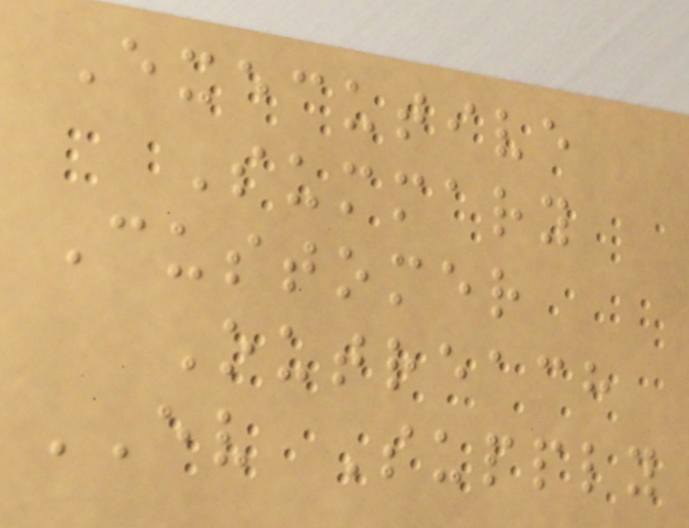Executive
Summary
Customer
Outreach
EV Supply
